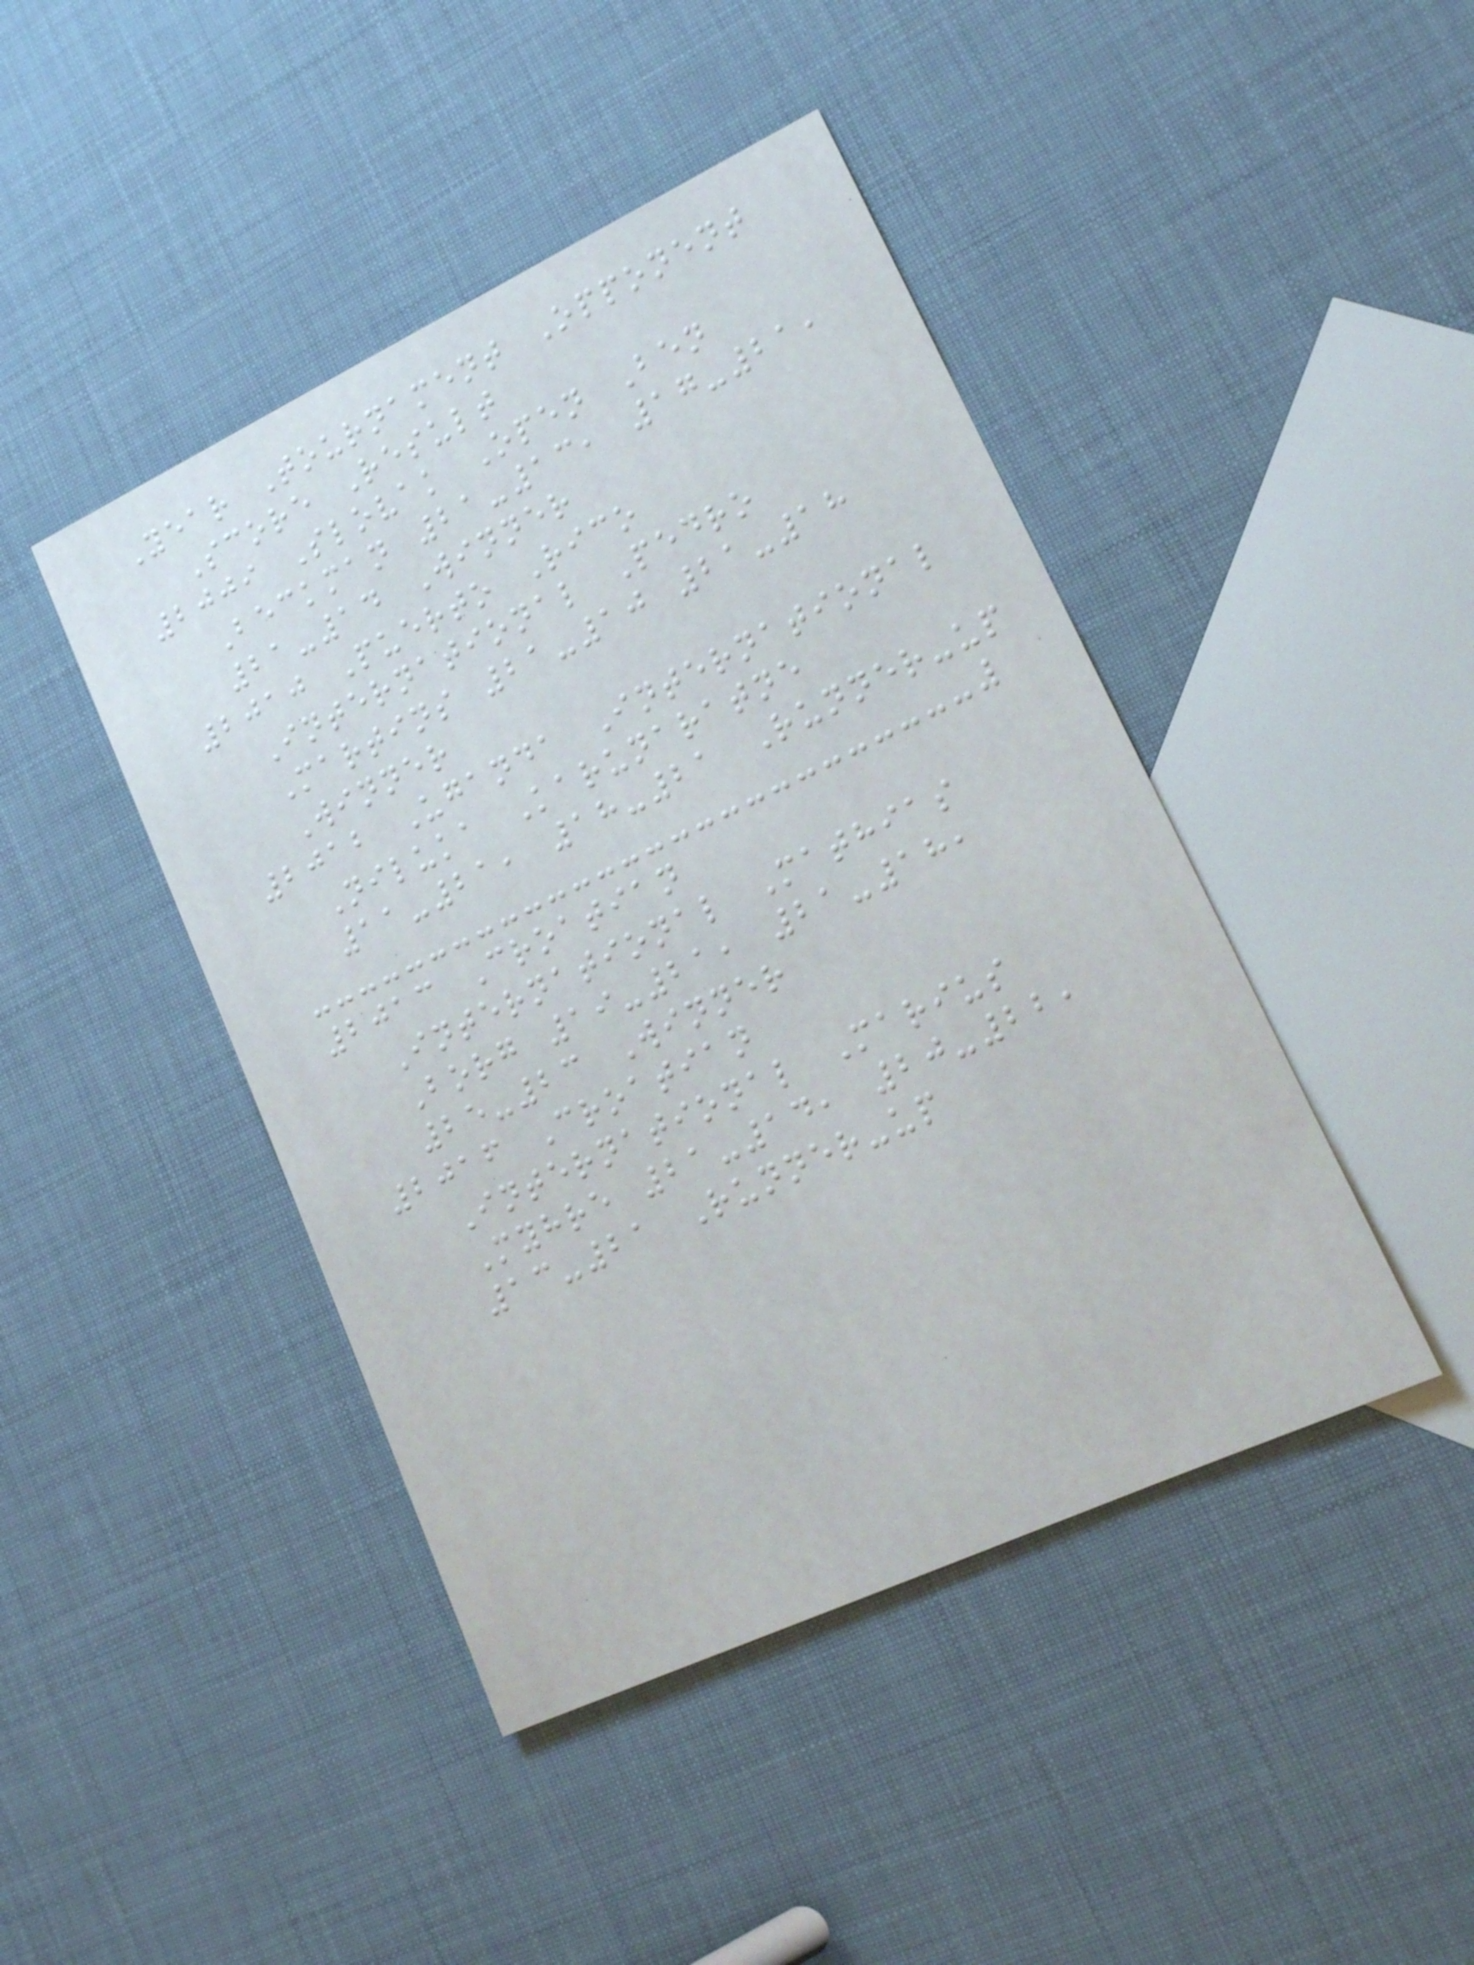Year Tournament Opponent
Score Result
2009 Slovak Open Ben
Beckman 21-13, 17-21,
21-14 Winner
2010 Puerto Rico
International Pedro
Martins 21-10 21-18
Winner
2012 Uganda International
Niluka Karunaratne
11-21, 18-21 Runner-up
2013 Croatian
International Mathias
Borg 19-21, 21-18,
25-23 Winner
2016 Croatian
International Marius
Myhre 21-14, 20-22,
13-21 Runner-up
